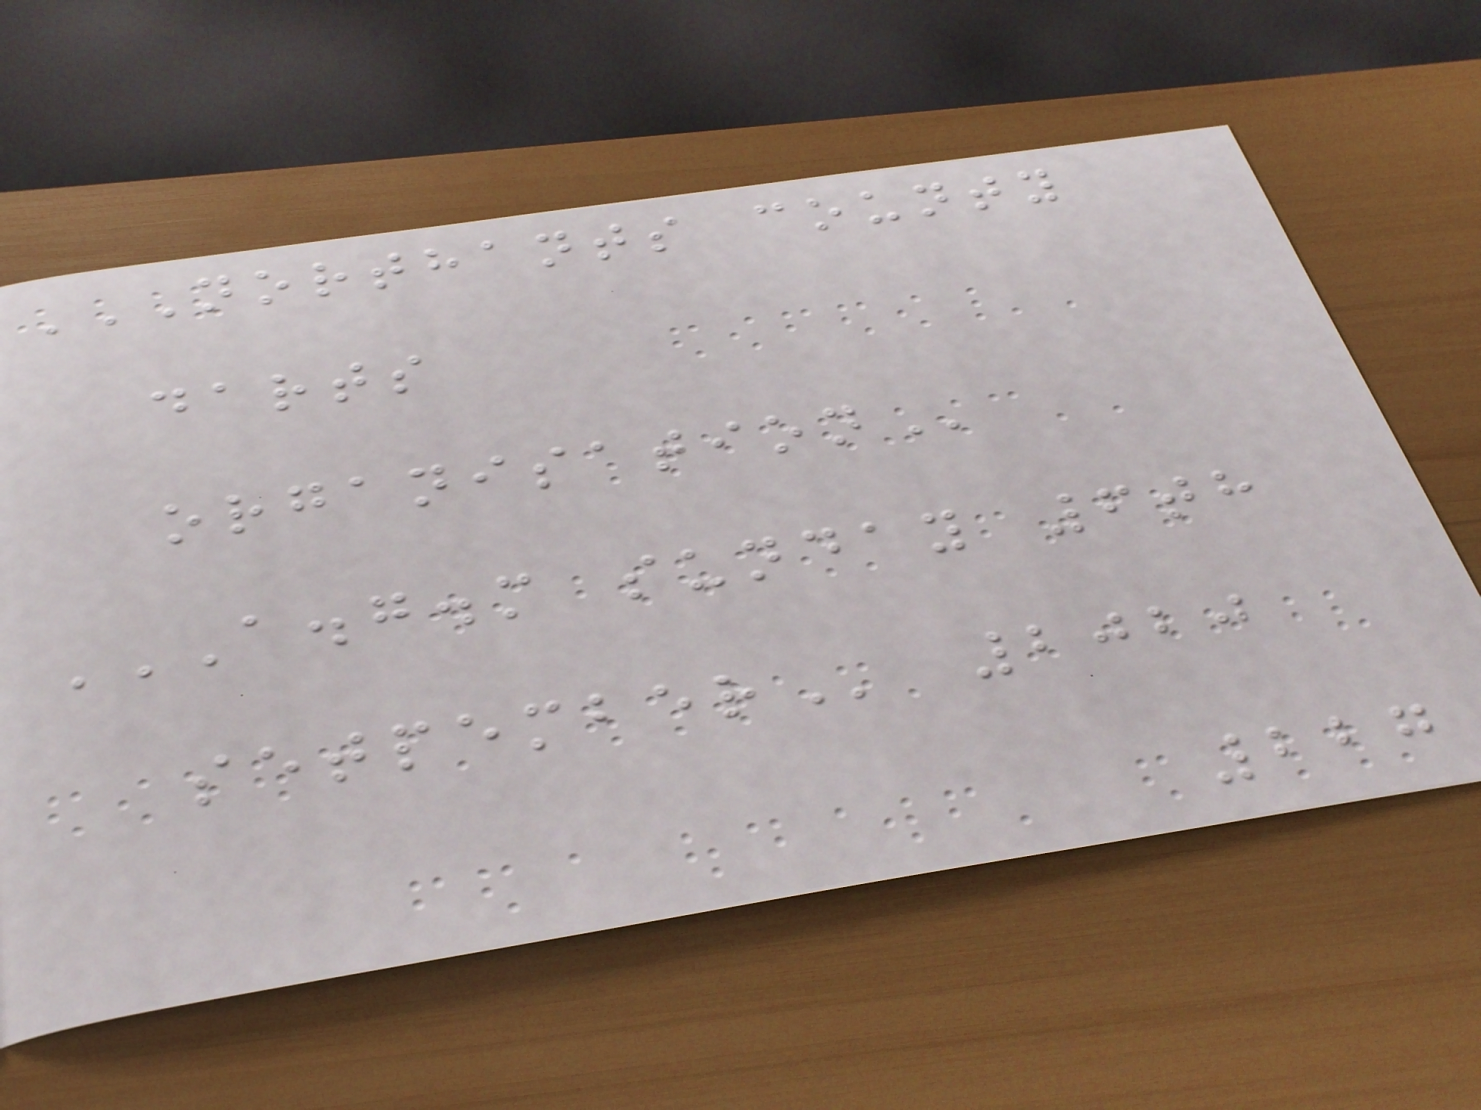NORTHANTS COUNTY
DARTS
ORGANISATION
A.G.M SUNDAY 6TH
SETPEMBER 2020
227
